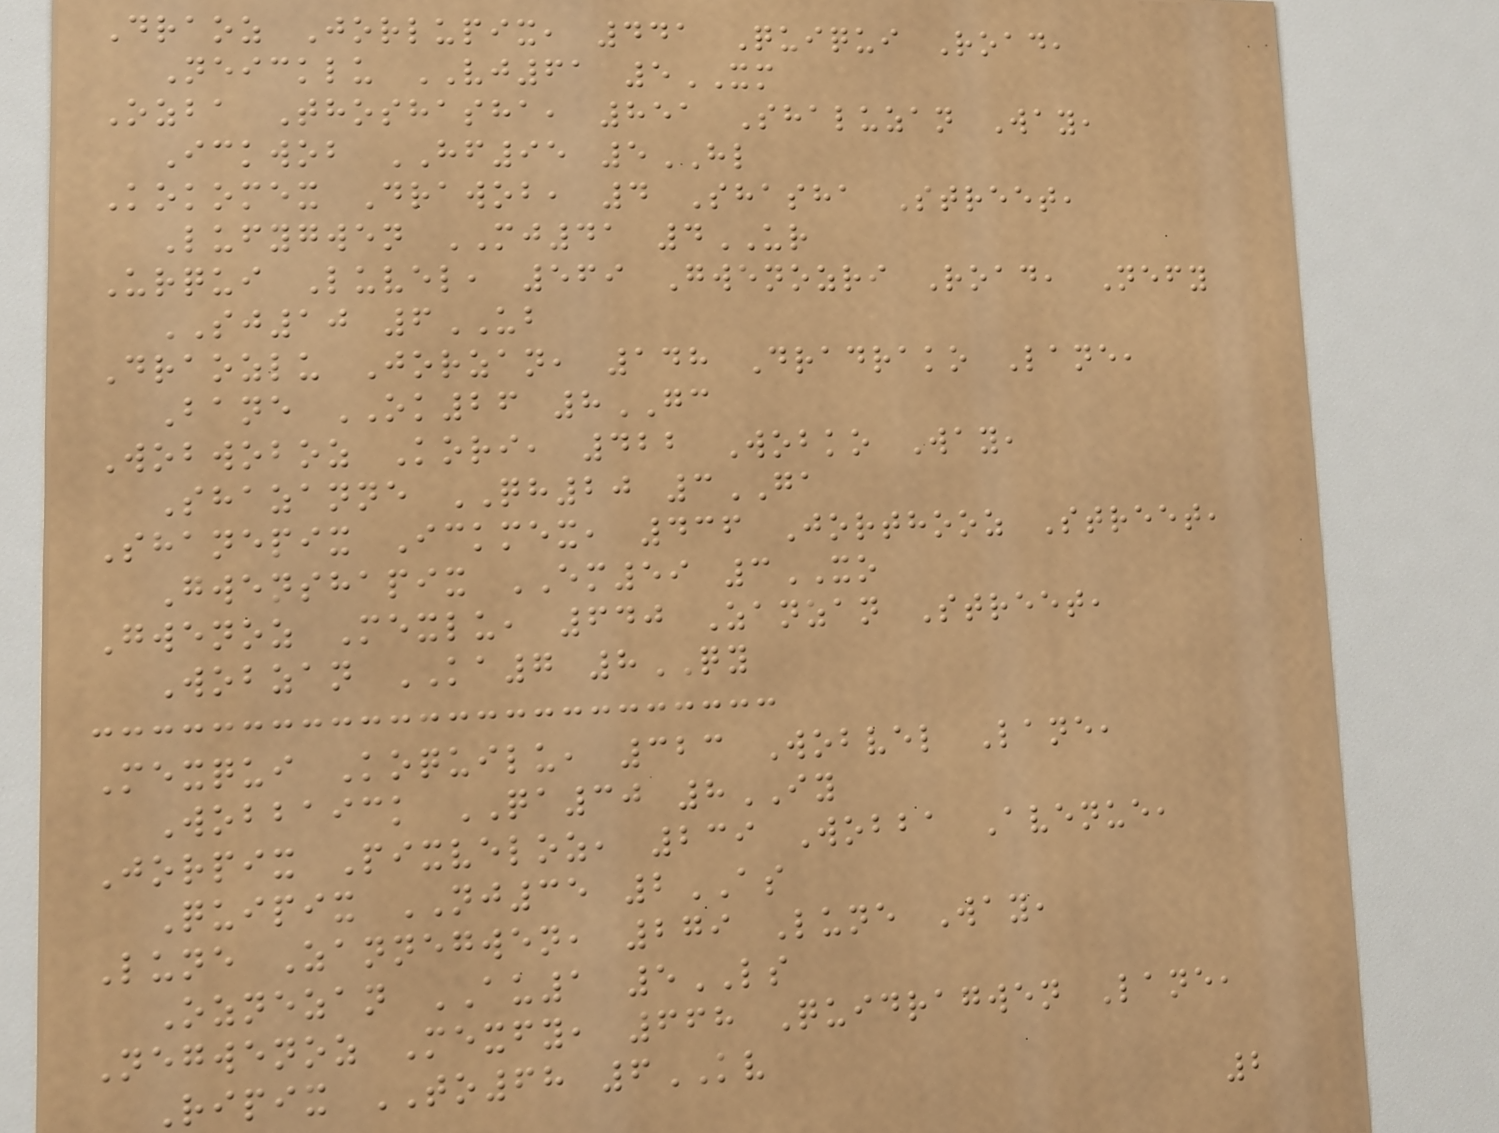Draoz Jorlupix, 441 Quiqui Road,
Neicklu VJ61 5XM
Ozba Thoshasha, 851 Shaluzan Way,
Ickwob HF95 5HL
Kokomex Drawob, 4 Shasha Street,
Lufygwen MJ41 4UR
Urqui Luvel, 569 Gwenozri Road, Nefy
SJ10 6UB
Draozlu Jorzan, 148 Dradrako Lane,
Bane OK26 8GC
Wobwoboz Kori, 422 Wobko Way,
Shazanne QH20 3GA
Shanepix Ickmex, 436 Jorthooz Street,
Gwenshapix EM59 3XO
Gwenoz Mexlu, 640 Zanzan Street,
Wobzan KA7 8QY
Mexqui Koquilu, 323 Wobvel Lane,
Wobbaick QA30 8IY
Jorpix Pixveloz, 239 Wobba Avenue,
Quipix NJ35 2AS
Lune Zannegwen, 279 Lune Way,
Oznezan AU1 5LS
Negwenoz Mexfy, 668 Quidragwen Lane,
Ripix TO68 6KV
2
